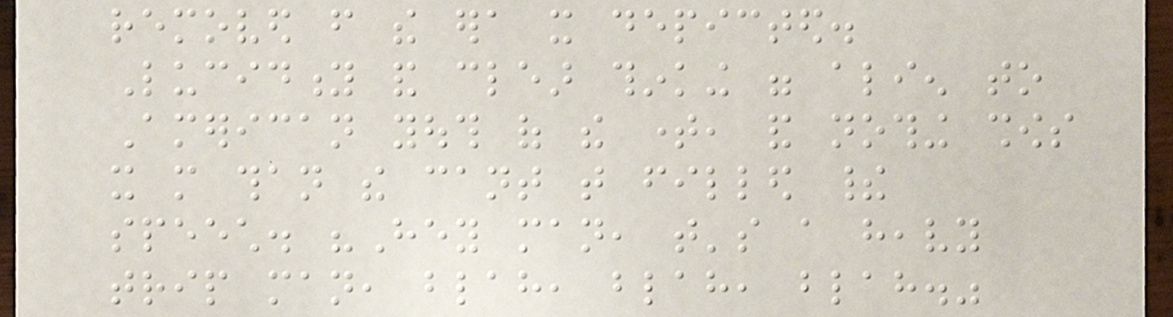removed from the era it depicted.
Lucidity and clear thinking were alien to
American youth of the time, and nothing shows
it more than the cant that filled their
speech. "Hey man, that's a heavy
trip man, blah, blah, blah."
